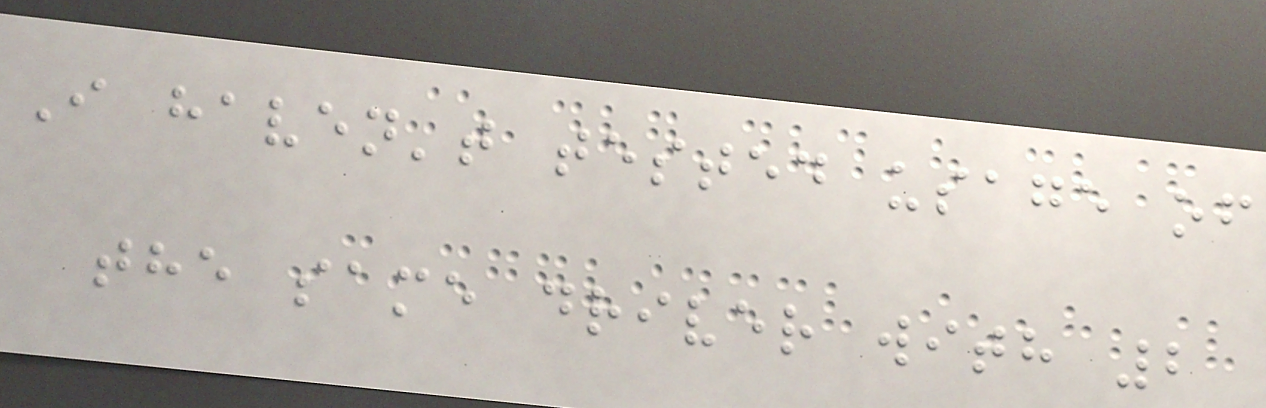I haven't tested usage of
the same driver with 2
